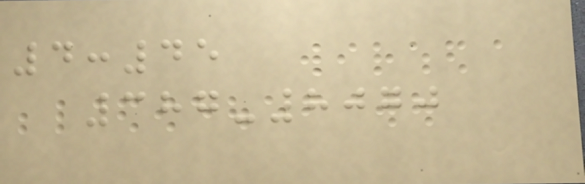4:45
387-8070
